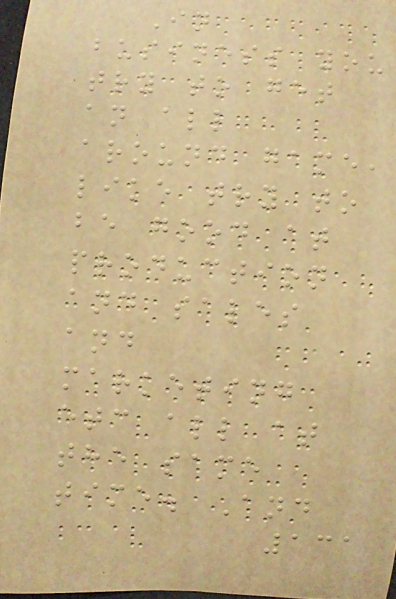In
business you
try to get
an all
around game,
like try to
be good at
production
and sales
and
marketing
etc all at
the same
time. And
131
